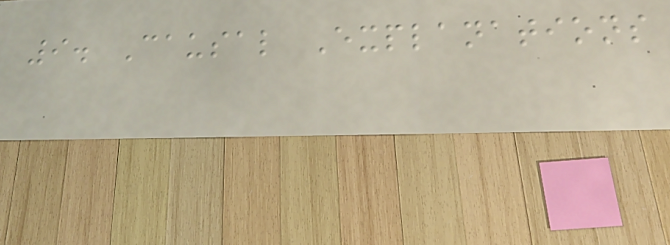9. Causal Explanations
